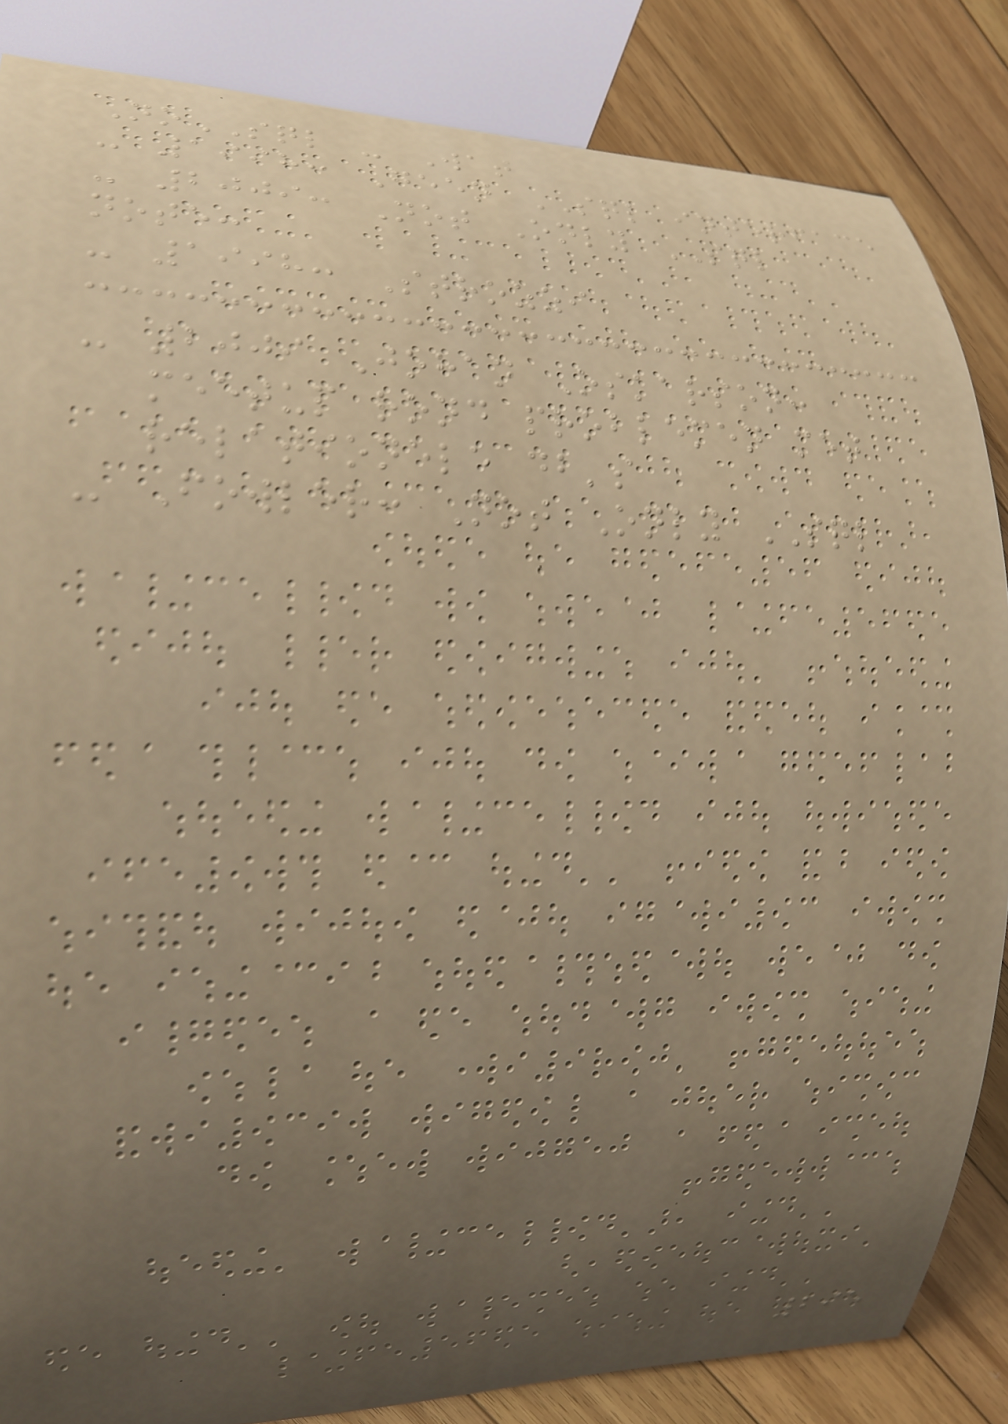NoSQL - Wat
- 1998: Geen SQL interface
- 2009: Not Only SQL
note:
- 1998: Strozzi
- 2009 Johan Oskarson:
meetup rond problemen met
relationele db's
- Fowler: Not Only SQL
295
